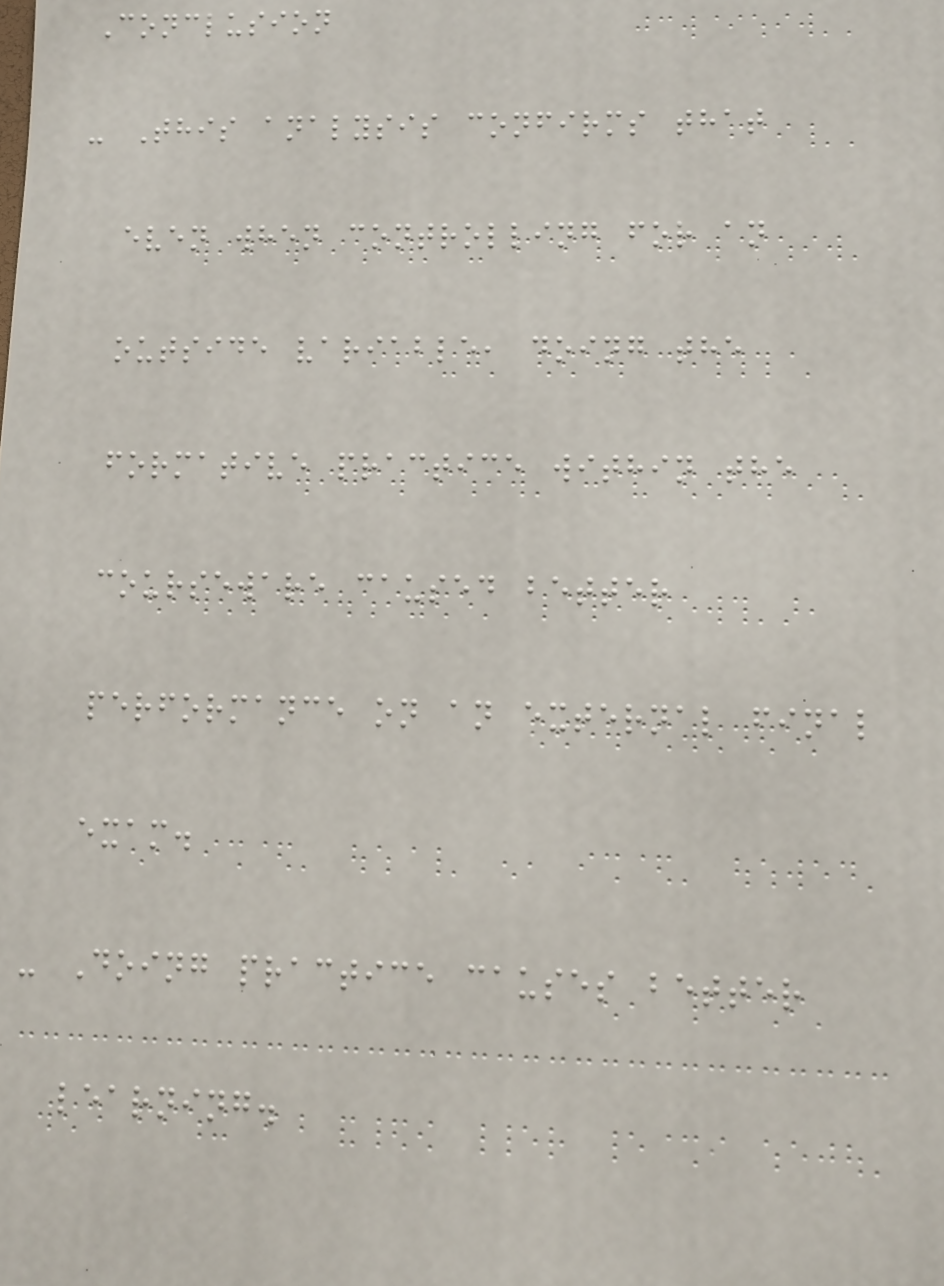Conclusion
- This analysis confirms that
even when controlling for an
outside variable, doing the
formative practice within the
courseware caused better
performance on an external final
exam.
- Doing practice causes better
learning.
